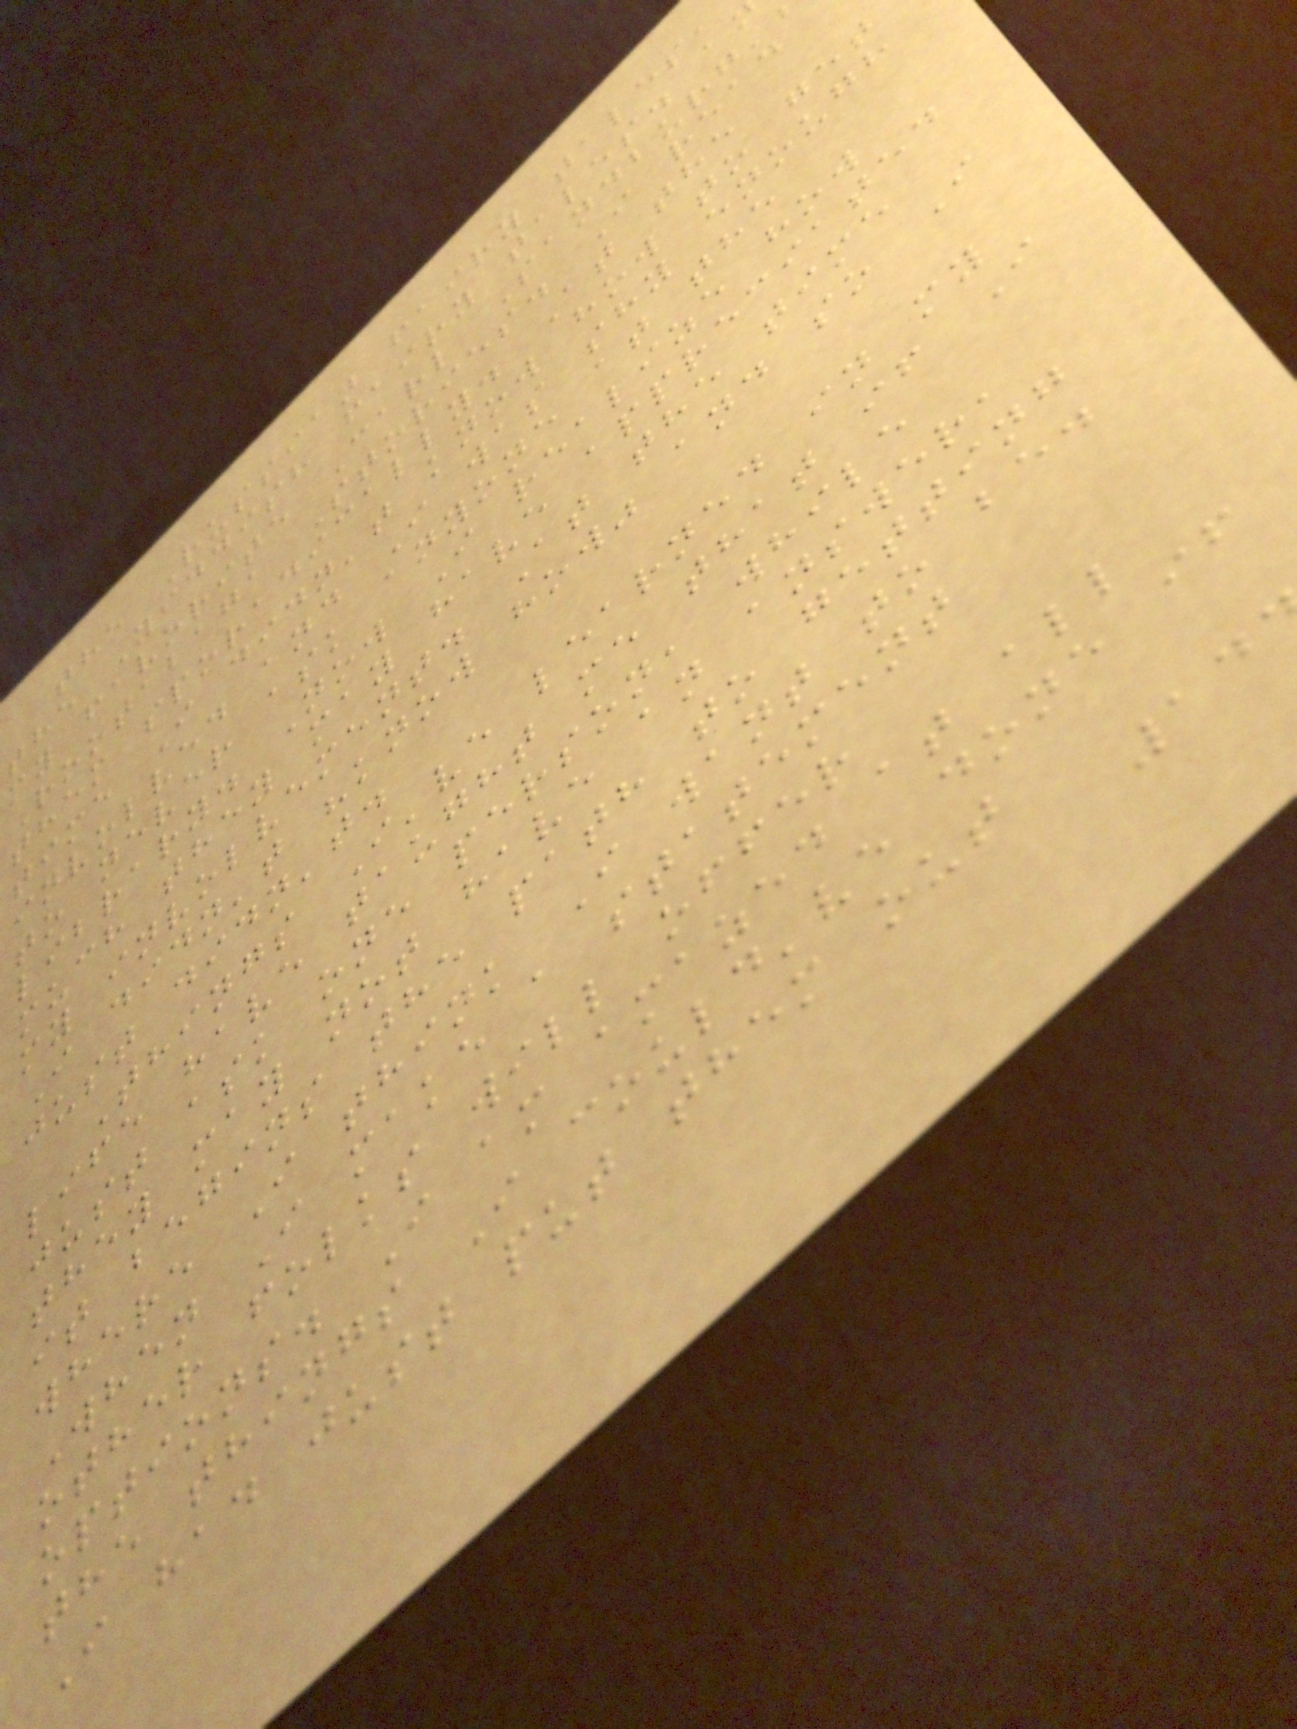the Russian fairy tales,
the Yiddish fairy tales. a
my favorite Carl Sandburg'
Rootabaga Stories. I read
them sporadically. At the
time I didn't know how to get
involved and I was shy enough
to never ask anyone at the
library. Now I realize how
much they may have appreciated
my involvement. At the time
I didn't "know how" and so I
just didn't.
Things I've learned in my
life have taught me that if I
just ask one person, while
they may not have an answer,
it begins the path to getting
where I think I want to be.
When I make a statement
other folks will offer
options. I am amazed at all
the things I could've done if
I had just put them out
